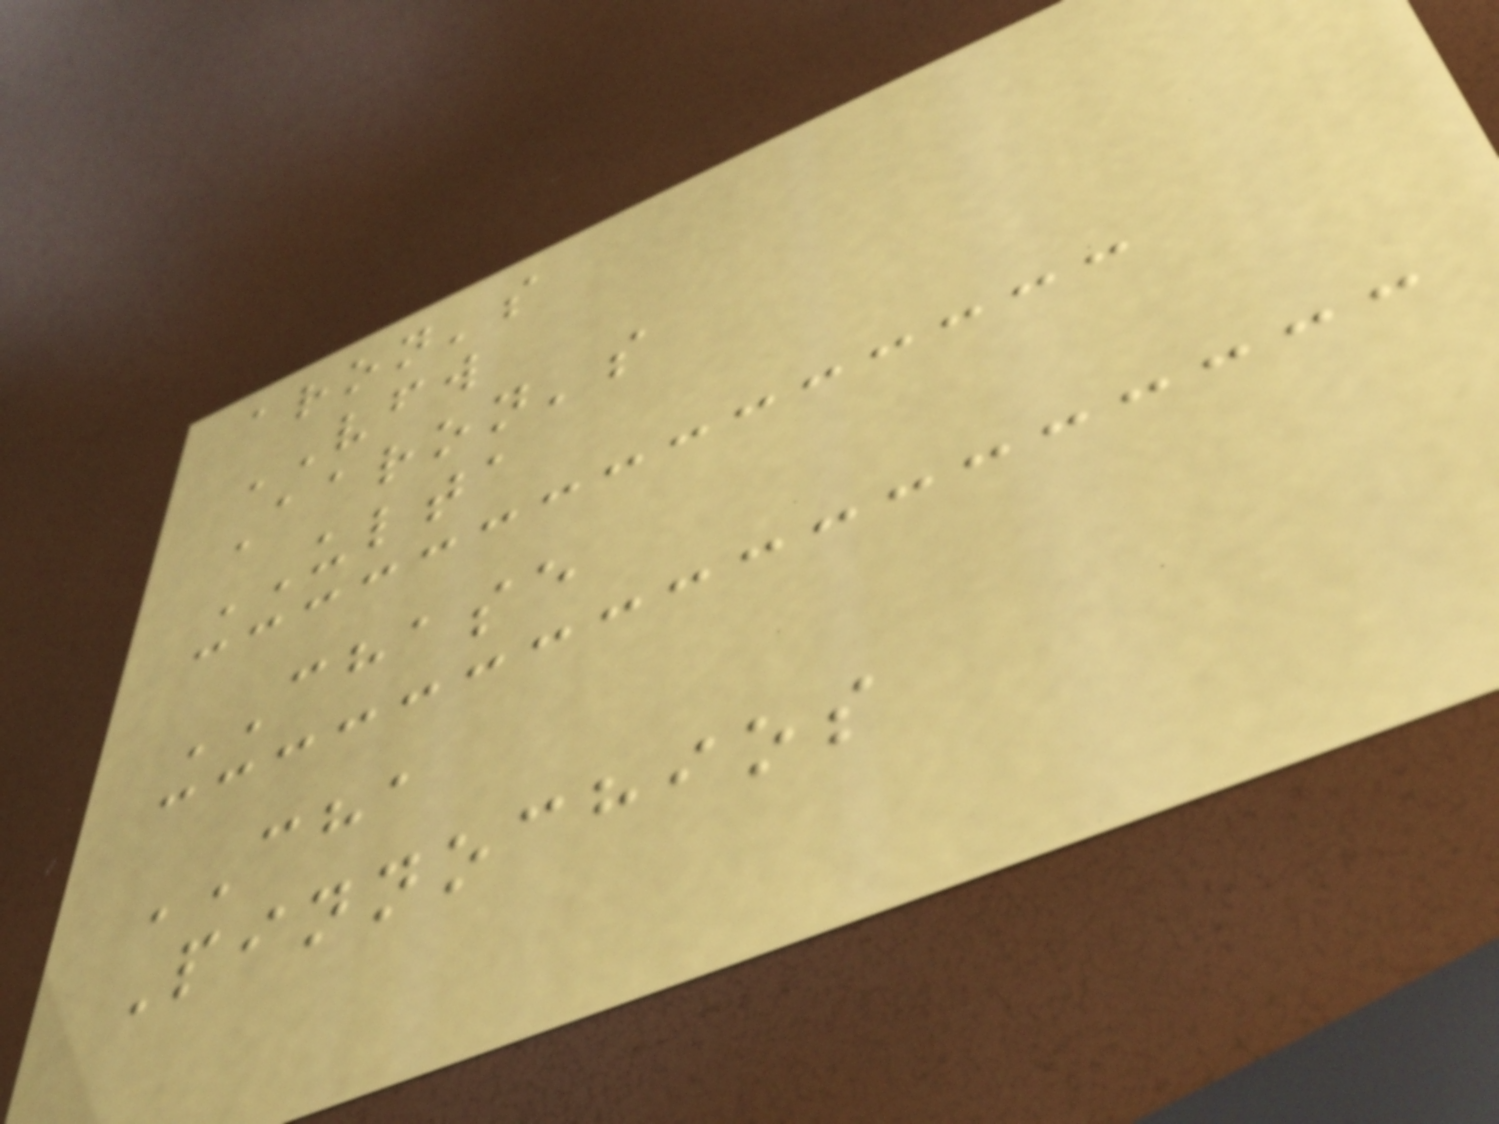aron's
VFW
Aaron's
ULTA
CHASE
CHA
Pinnochios
